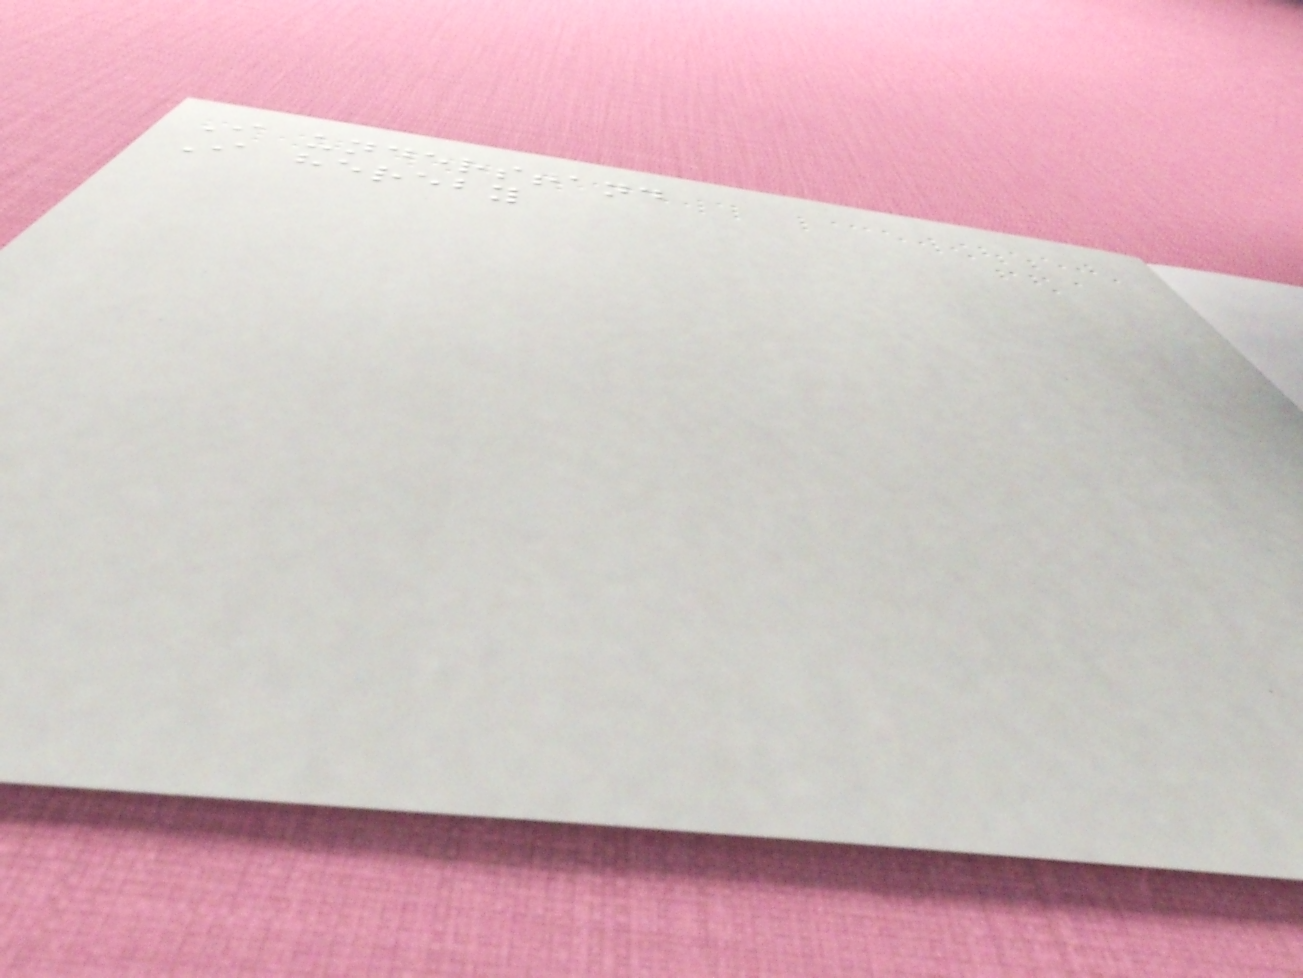I understand
I hereby
